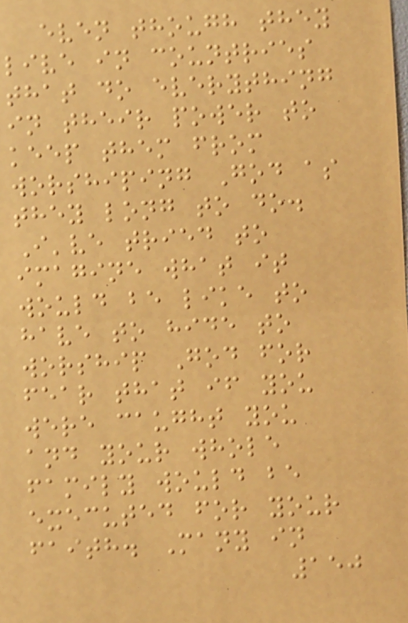even though they
live in countries
that do everything
in their power to
keep them from
worshiping God as
they long to do.
I've tried to
imagine what it
would be like to
have to hide to
worship God for
fear that if you
were caught you
and your whole
family would be
executed for your
faith. Many in
150
